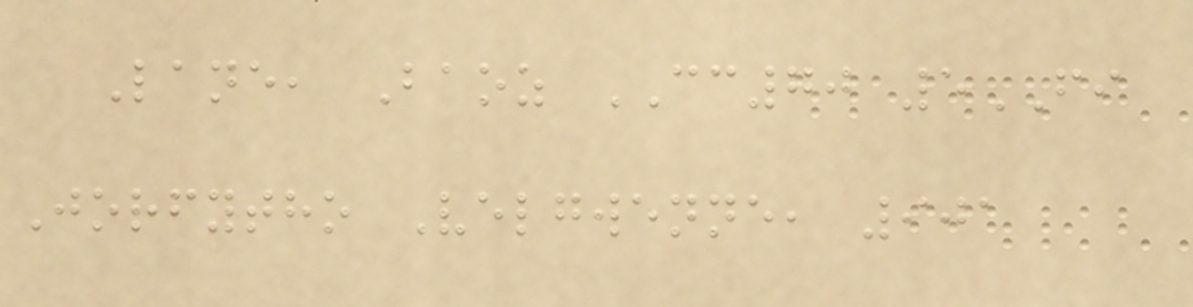Lane, Baoz CC70 5FI
Jorfytho Velgwenne, 901
